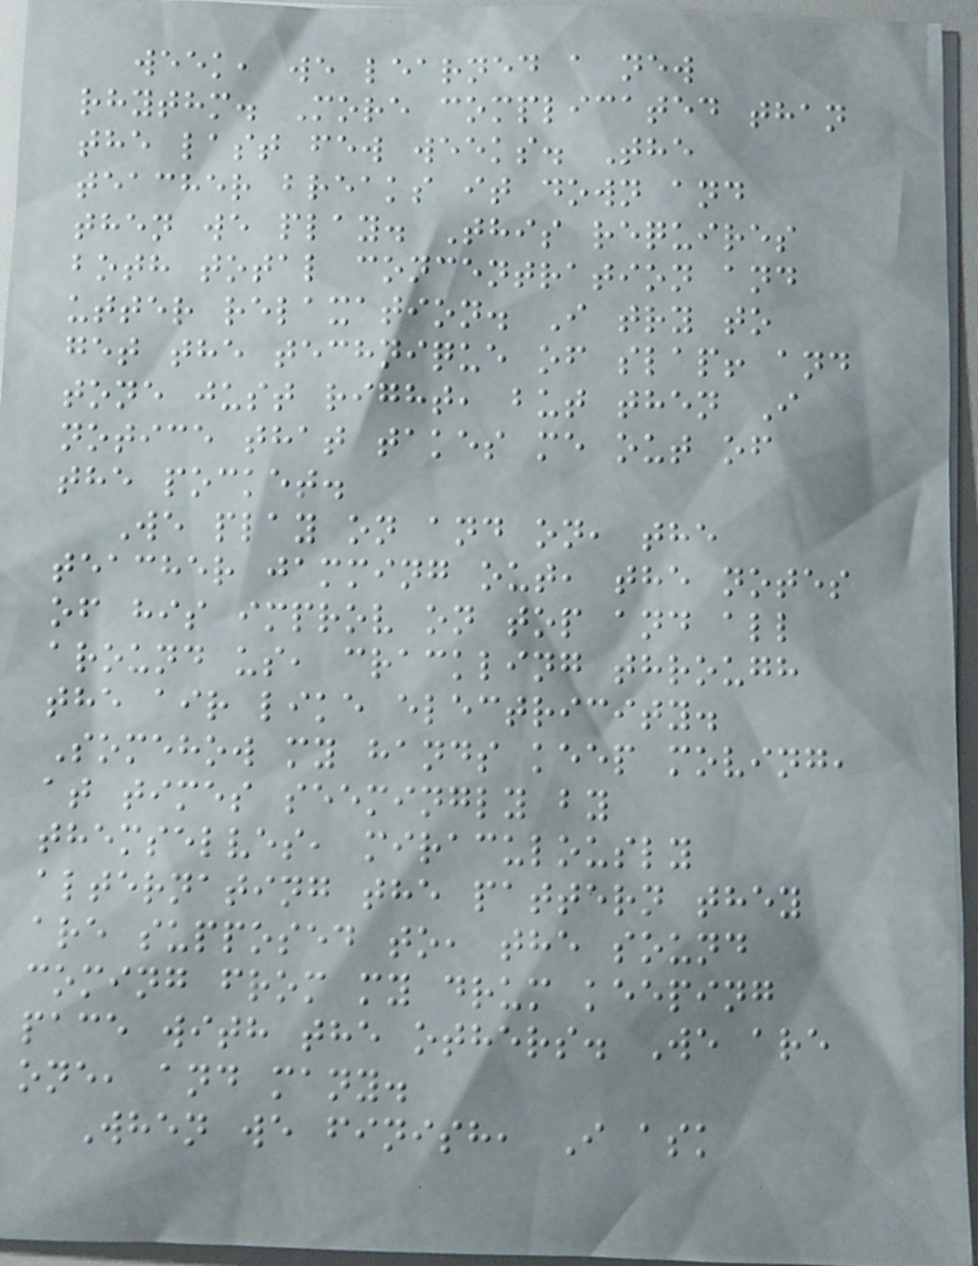week, we learned a new
rhythm. More complicated than
the last few weeks. The
teacher breaks it down and
then we play. This requires
both total concentration and
utter relaxation. I try to
get the technique of slap! and
tone just right, but then I
notice that takes me out of
the pocket.
We play on and on, the
teacher jamming out, the notes
of his improv on top and all
around us, crackling through
the air like electricity.
Somehow my hands keep moving,
at times seemingly by
themselves, miraculously
alternating the pattern they
are supposed to, the sound
coming from my drum keeping
pace with the others. We are
one, and many.
When we finish, I ask
